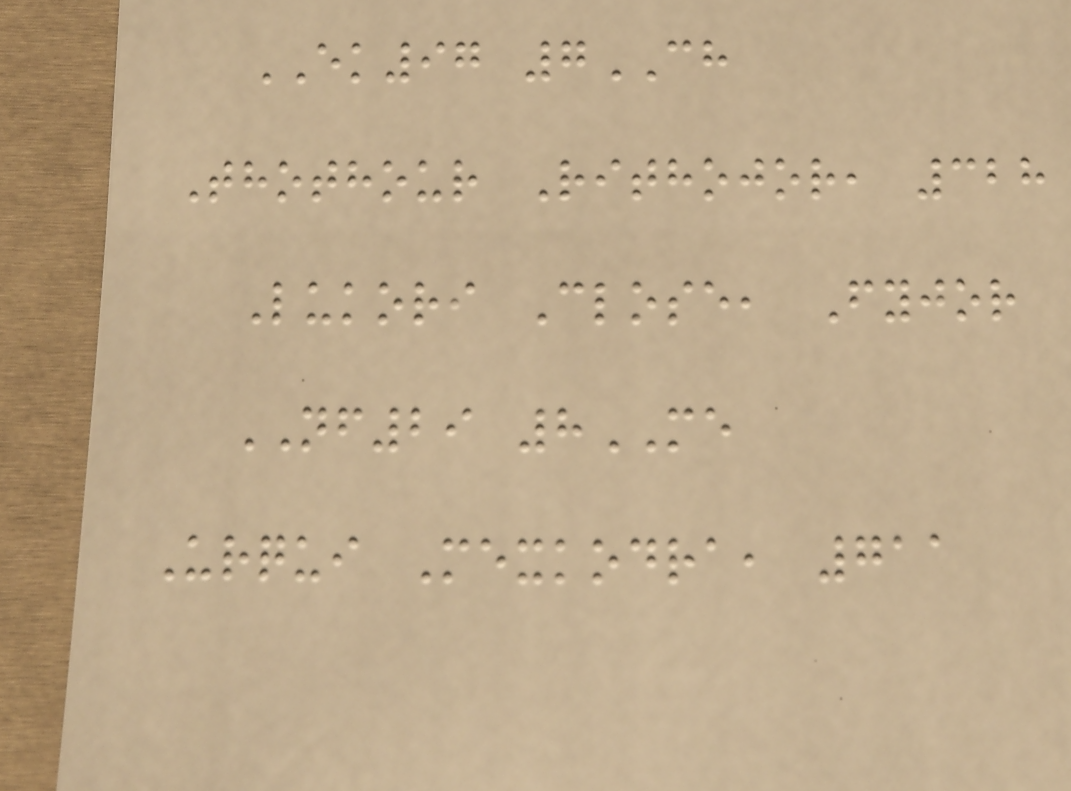EK97 7CH
Thothour Rithojor, 328
Lukori Close, Fyjor
NF29 8ME
Urqui Mexkodra, 711
